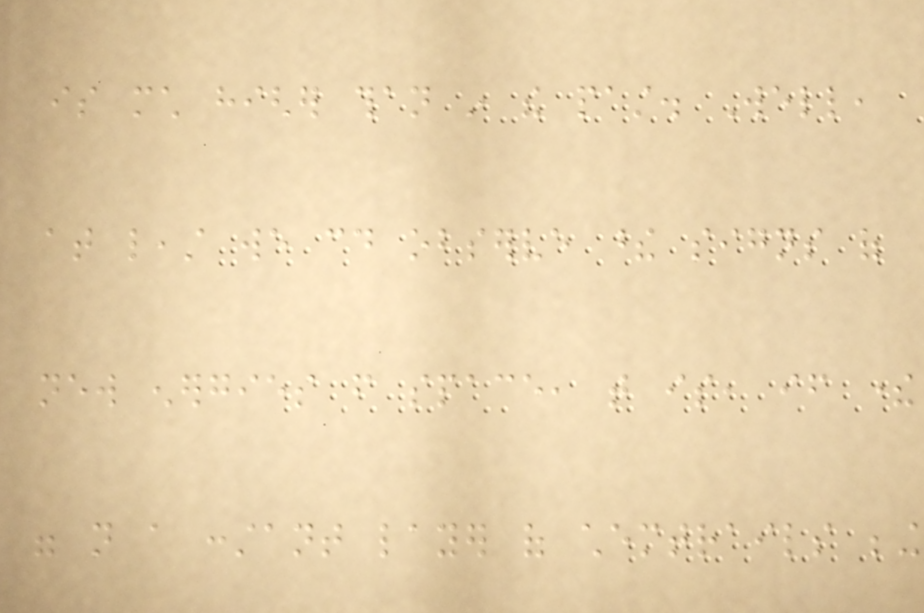is much higher than in the past. Well,
at least we could observe these signs of
new energies from space, that is, if there
were not a constant layer of chemtrails being
